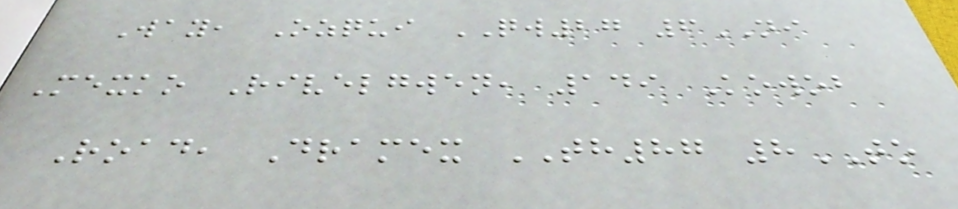Way, Ozqui QW27 6NI
Mexko Rivelgwen, 149 Kowob
Road, Dramex TH87 8TO
